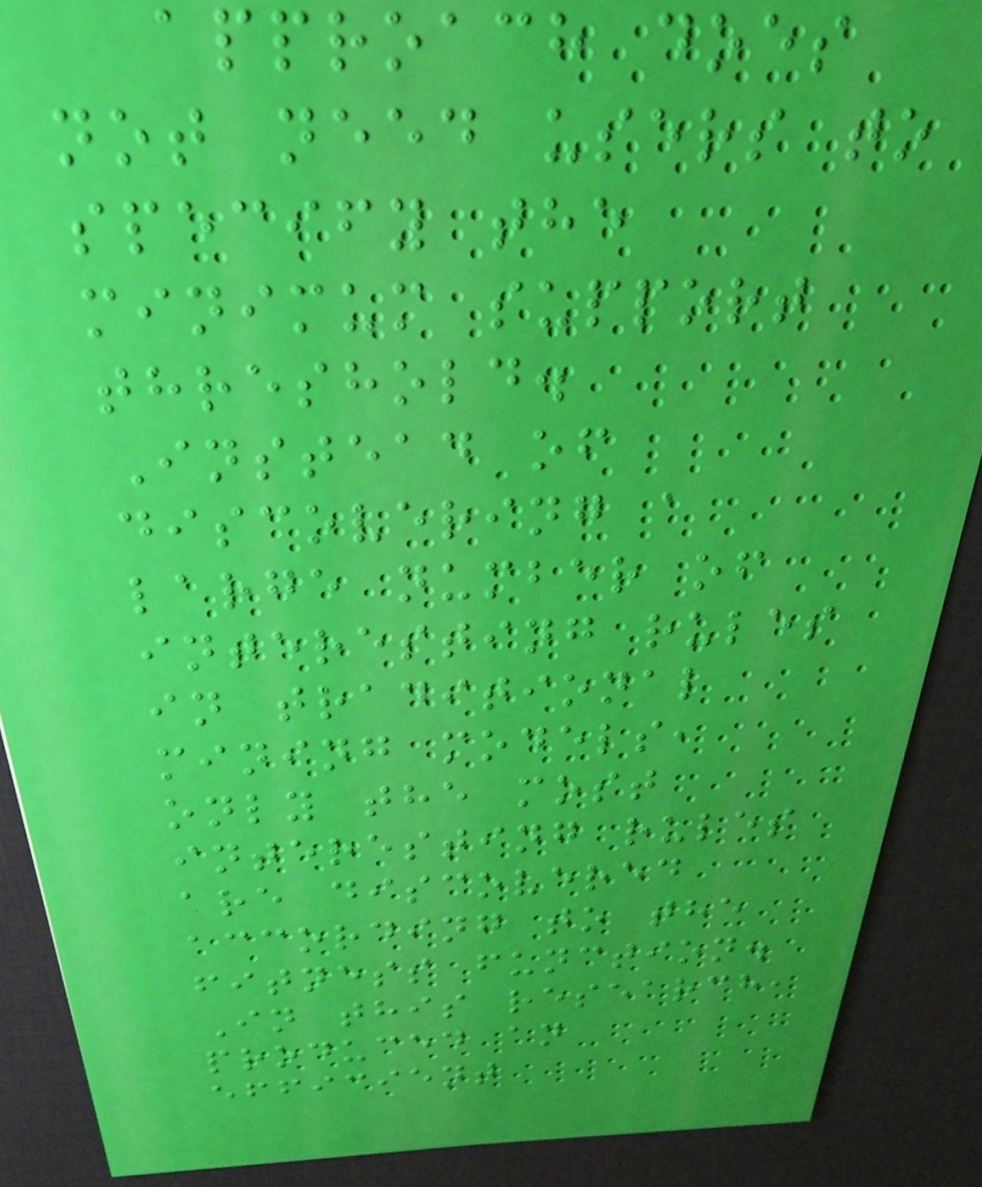approach does
not need users to
specify the
minimum support
threshold.
Instead of
discovering a
large number of
interesting rules
in traditional
mining models,
only the most
interesting rules
are discovered
according to the
fitness function.
In this research,
produced an
efficient
